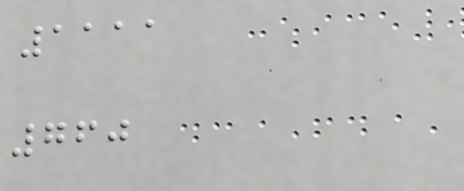1111
760
